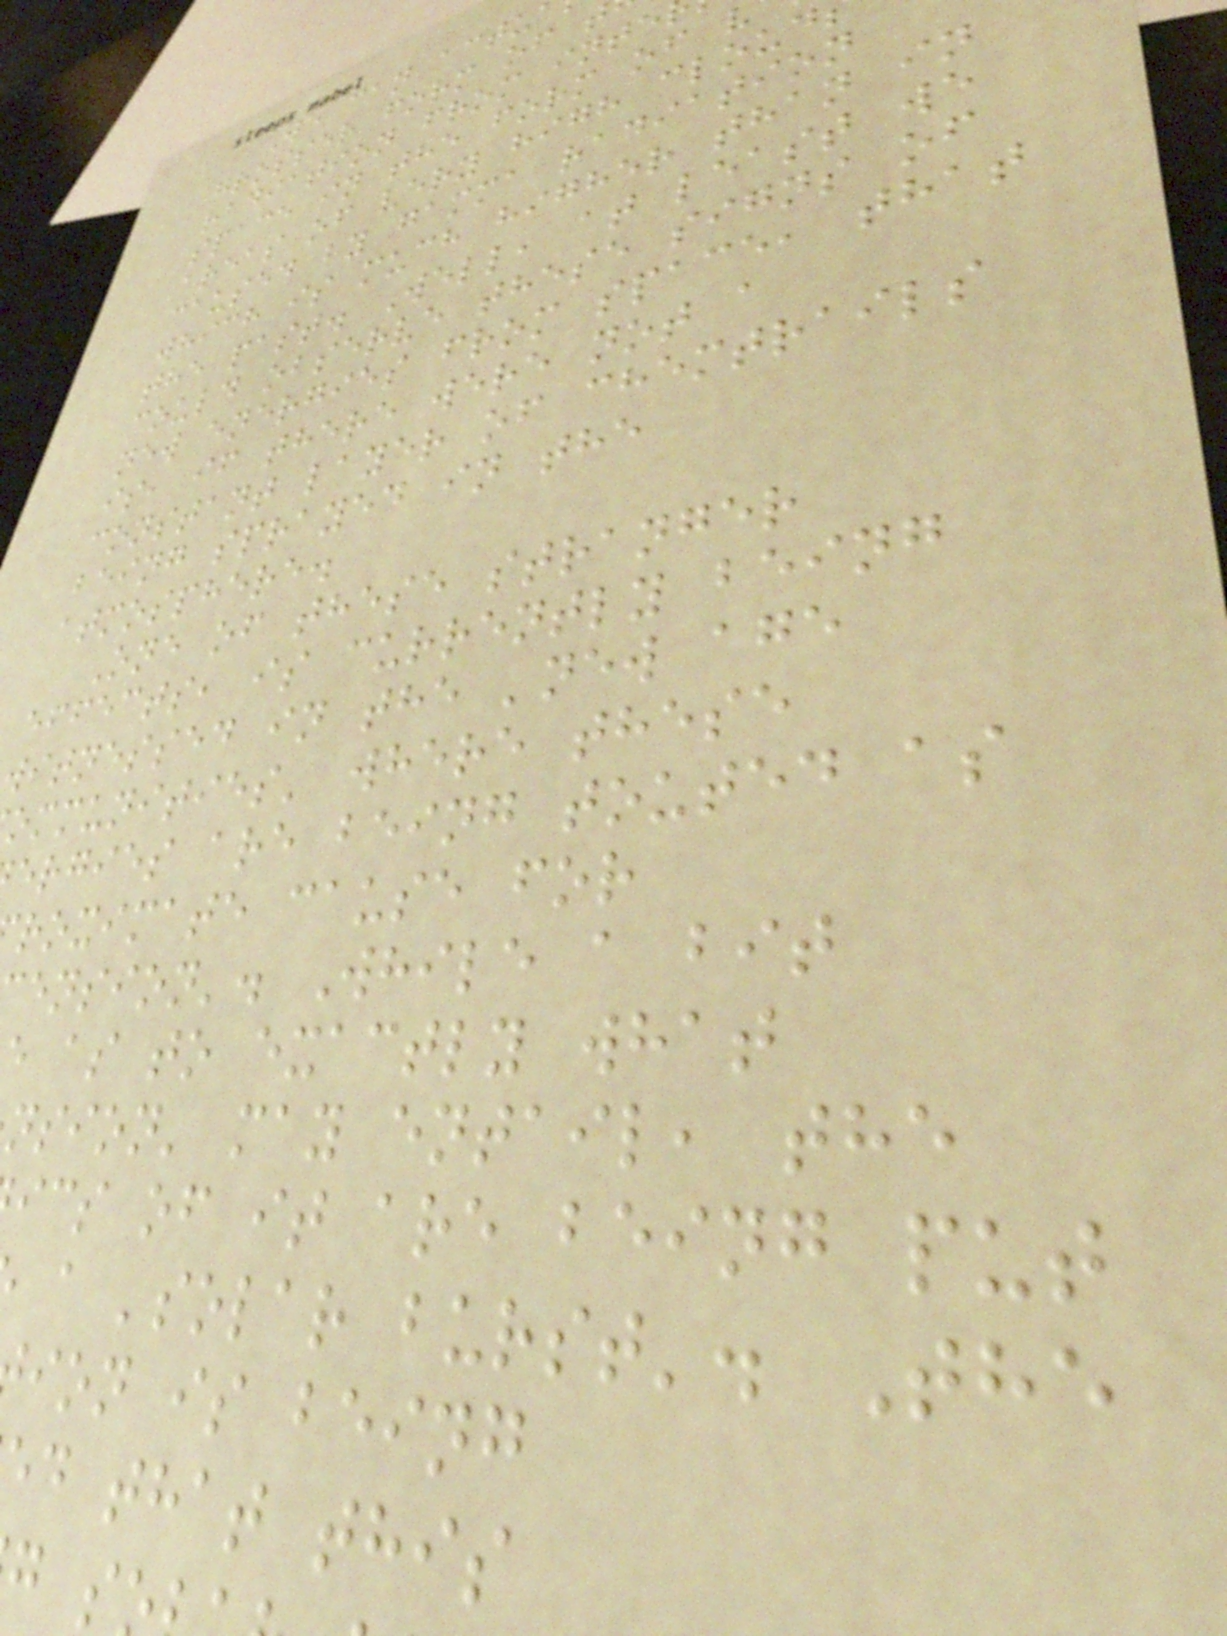We can actu
grosser form of t
radiation from inte
space in the form of
areas of very high cloud
caused by gamma radiation
which is much higher than in
the past. Well, at least we
could observe these signs of
new energies from space, that
is, if there were not a
constant layer of chemtrails
being sprayed in the
atmosphere.
One of these stranger
effects, is currently being
witnessed in the 'new age
ommunities' where these
ergies are being touted as
roximate cause for
ension'. While a bit
as to exactly what
nsion' may entail, the
ics of it are being put
a 'solar burst'. The
ion is being
d that this
